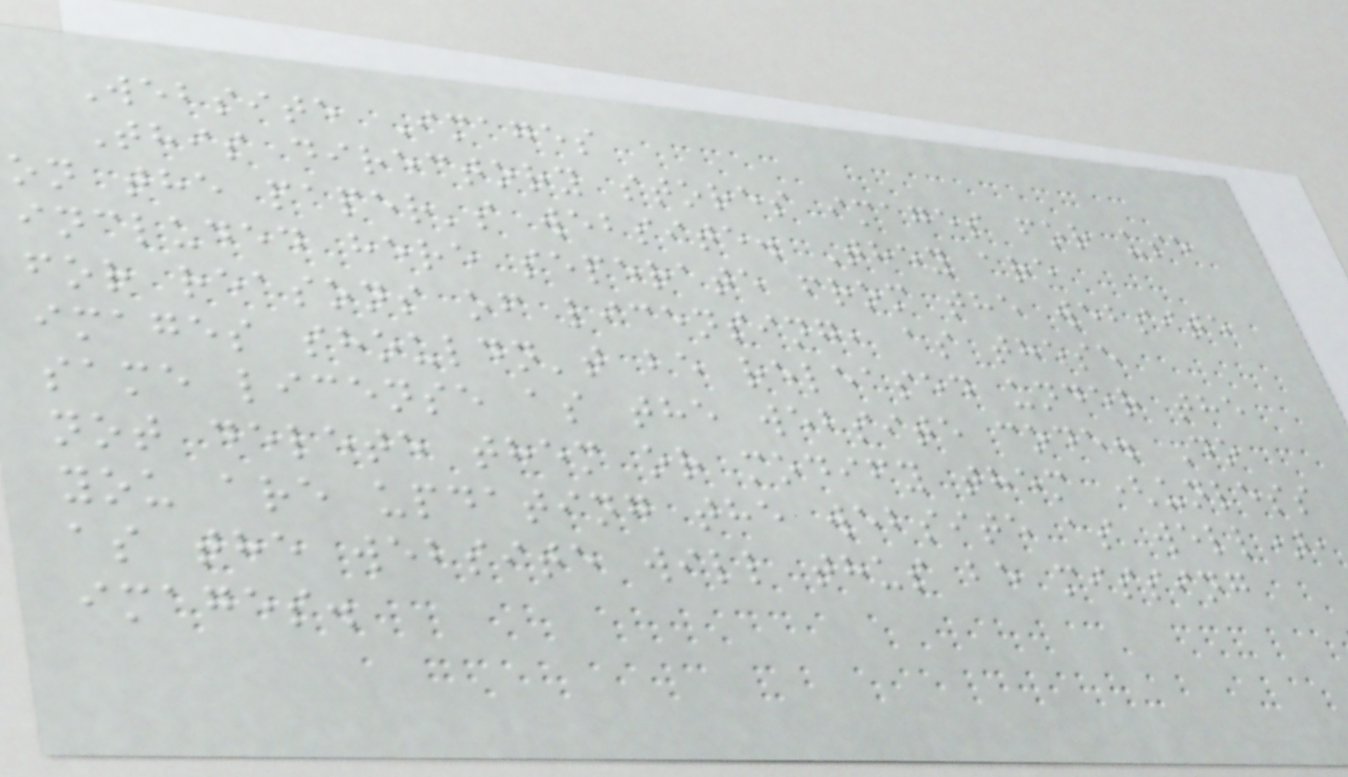Website Images
This directory stores images for use
on the paper's website. They are
included here seperate from the website
for reasons of licensing, as these
images shouldn't be released under the
same license as the website code. Do
not delete them or modify them (unless
you are updating the website as well),
as the website will thus be missing
images.
